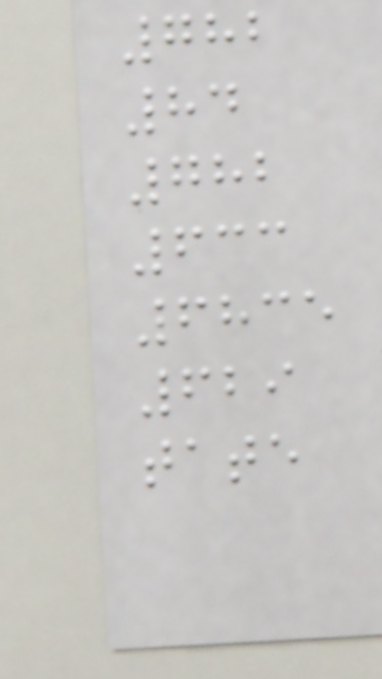782
84
782
633
6835
629
tate
